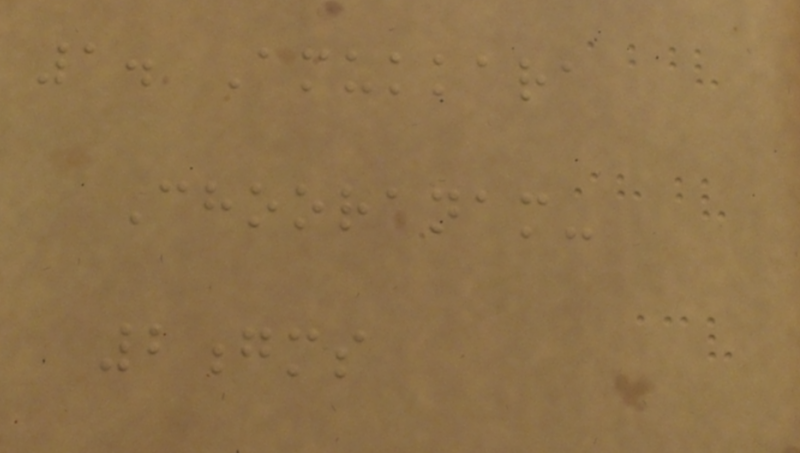1. Amukkara
Chooranam-
2gms
